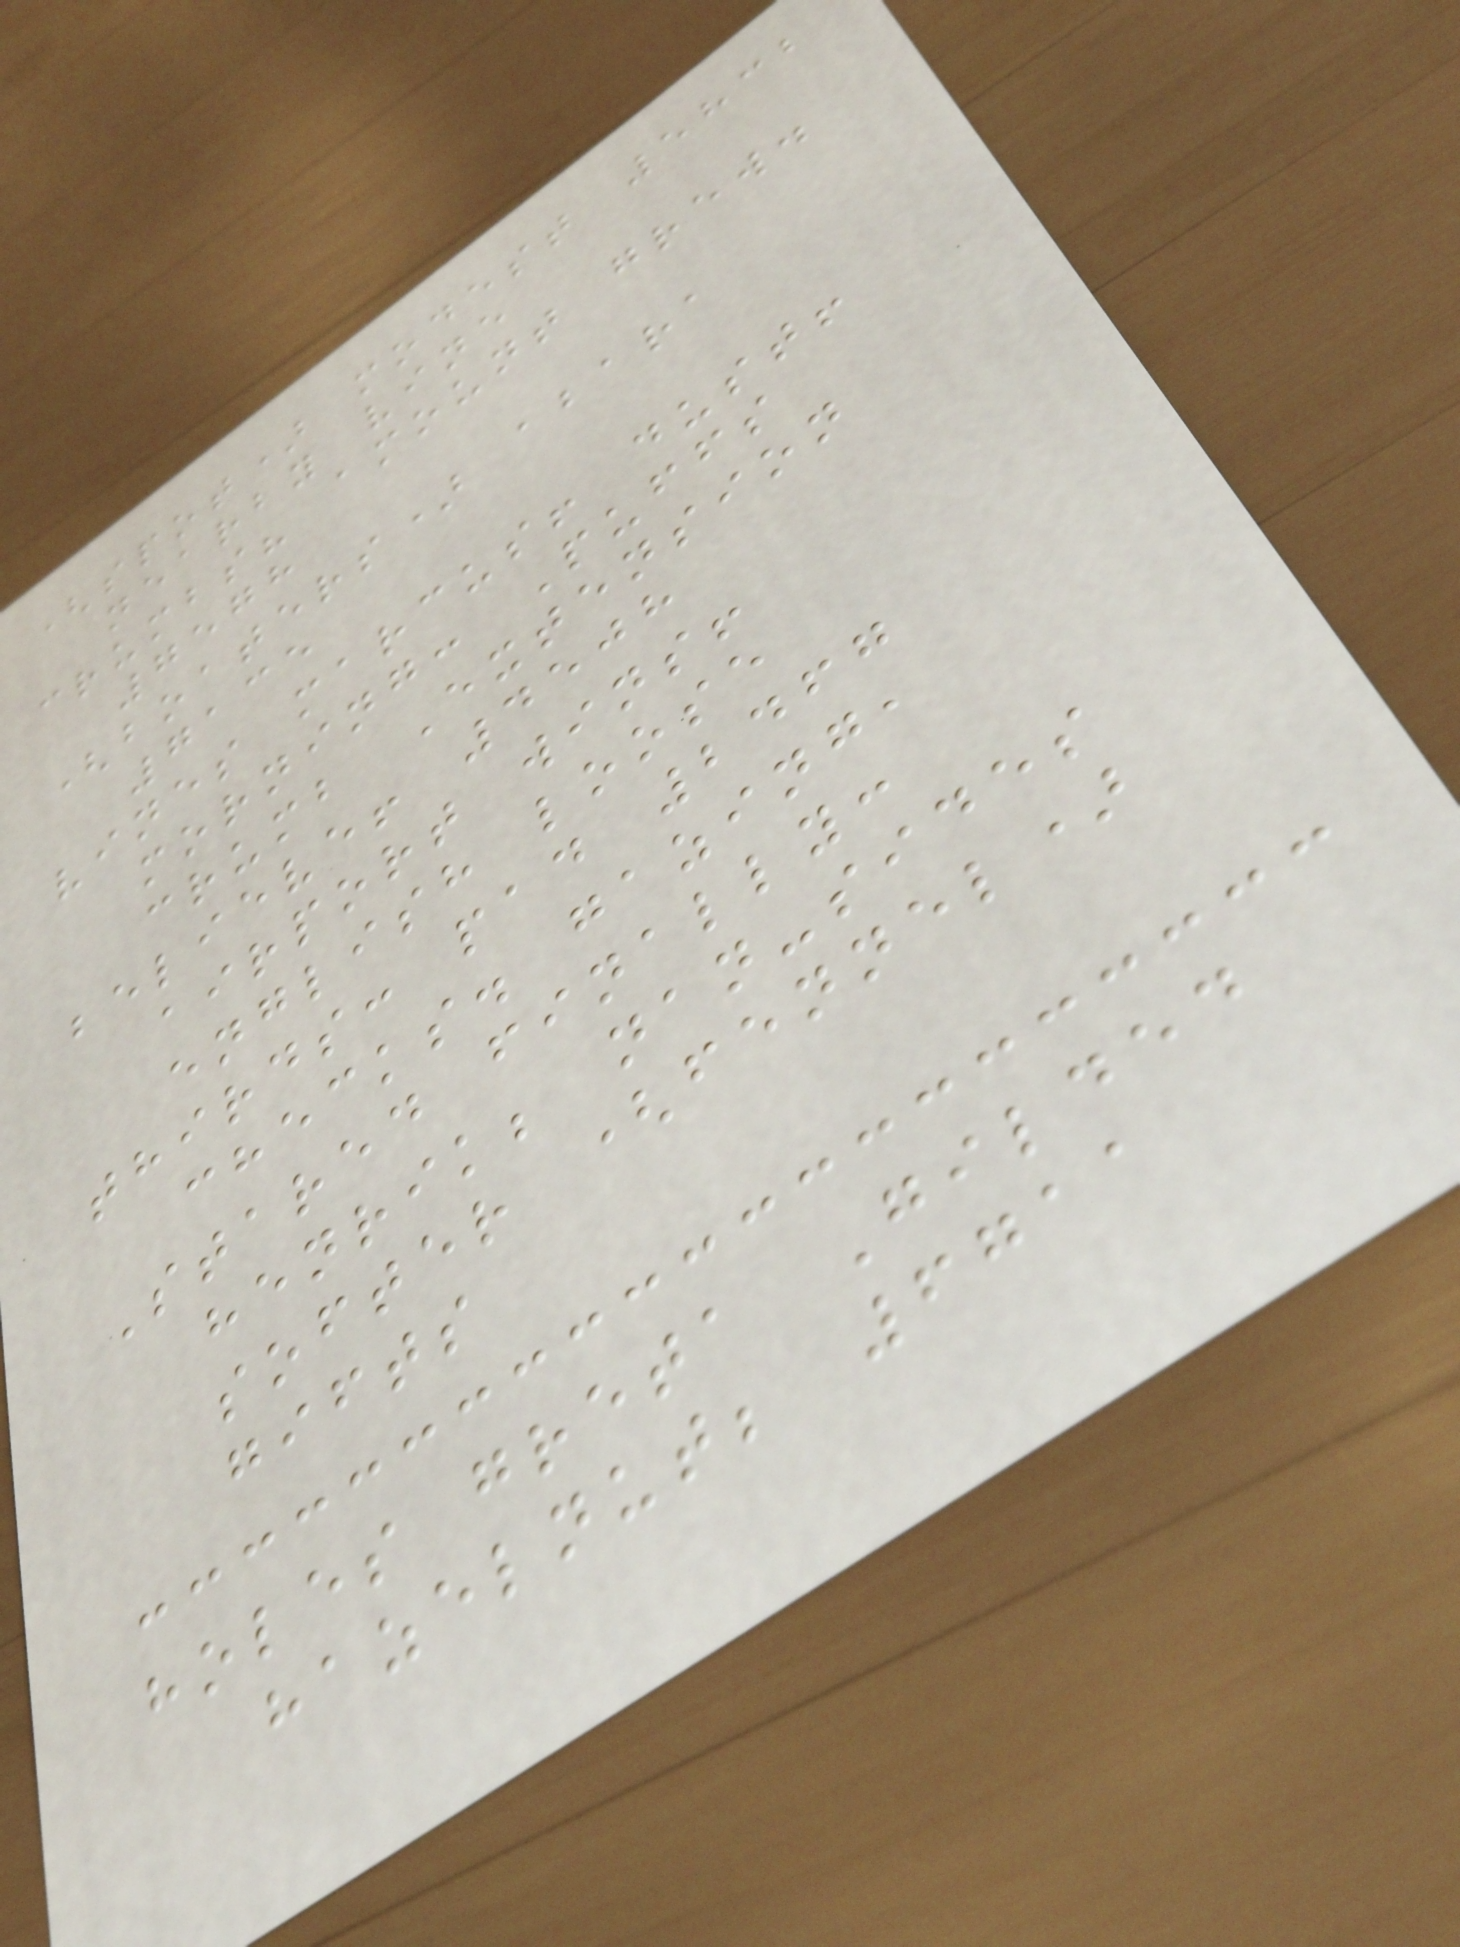(spot) modest 5832
nearby vine
crumbs? amount grew.
7578
(boaters) abara
7135
vines marcus! dust!
morning: Puffs
crumb Extension
believe! 4508
airport wins!
english loose
thirds: pad 2467
checks. gazing,
Stared finally:
henrik; nan-sides
softer (fennel)
gifts
holes greta Gilded
hazelnut; 6711
